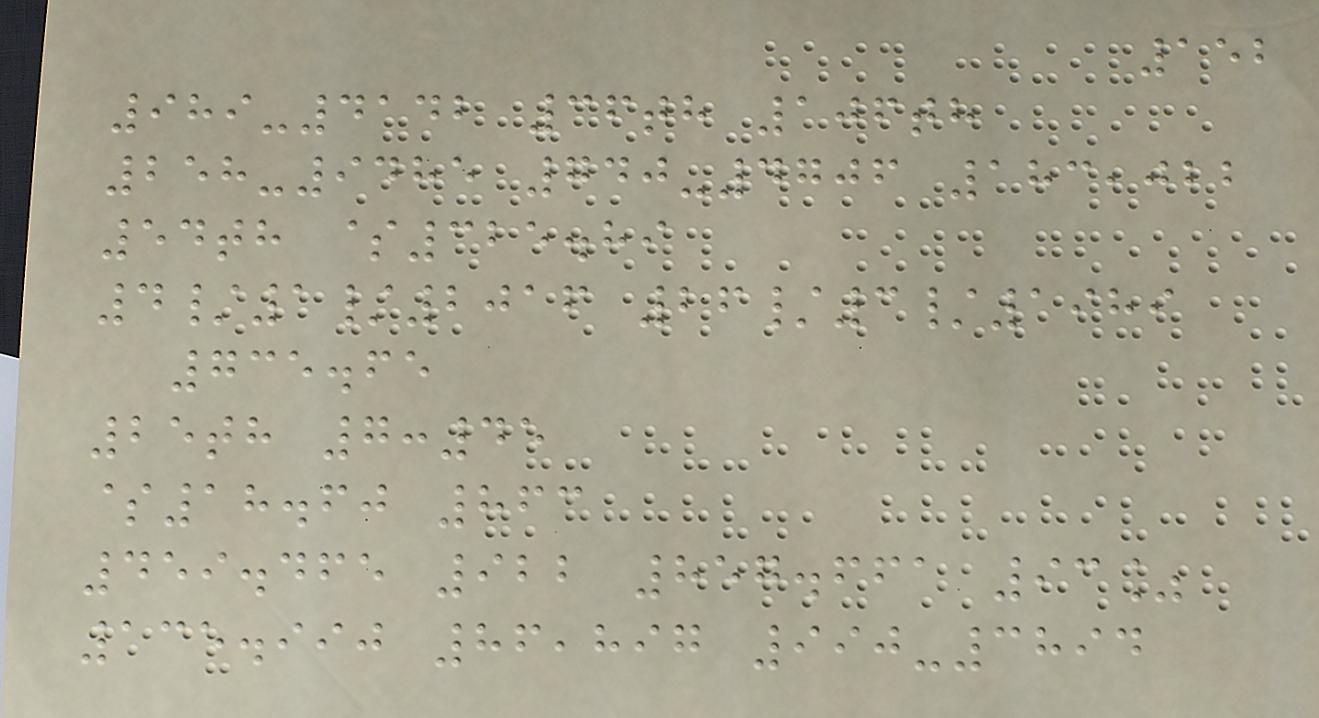152
989-4142 36th 106th
258-9485 740-4706 183,022
54th $325.89
4/1/2016 26/3/1989
735.65
25th 7:45
$18.60 863
459.465 922 857.661 93%
135.990 86,897 990-3894
